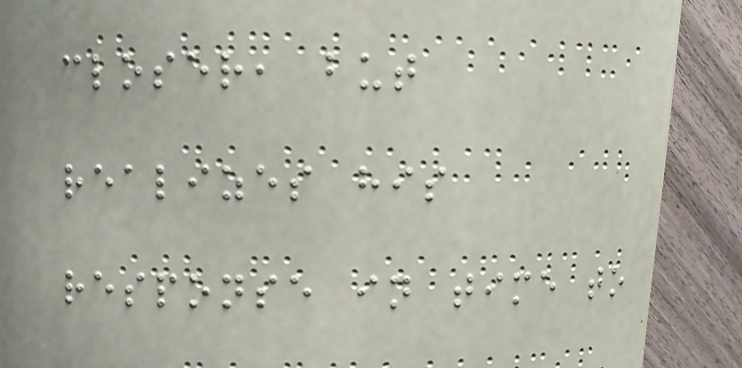closer, but
realizes his
response in time to
